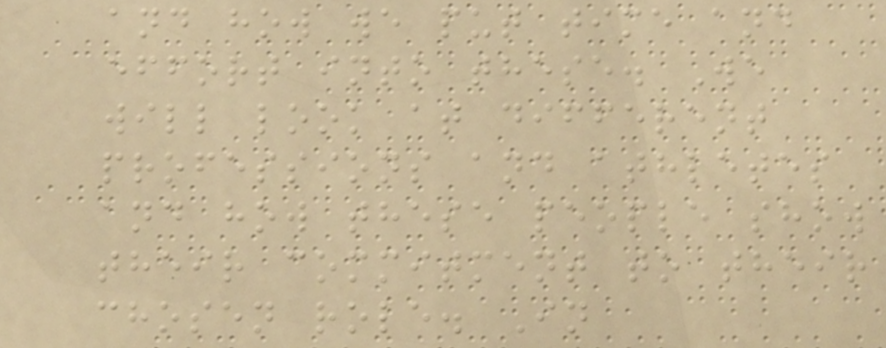and how we put time and
effort into these. We
will look at different
professions and athletes
and how these people show
their commitment to their
chosen role. In
